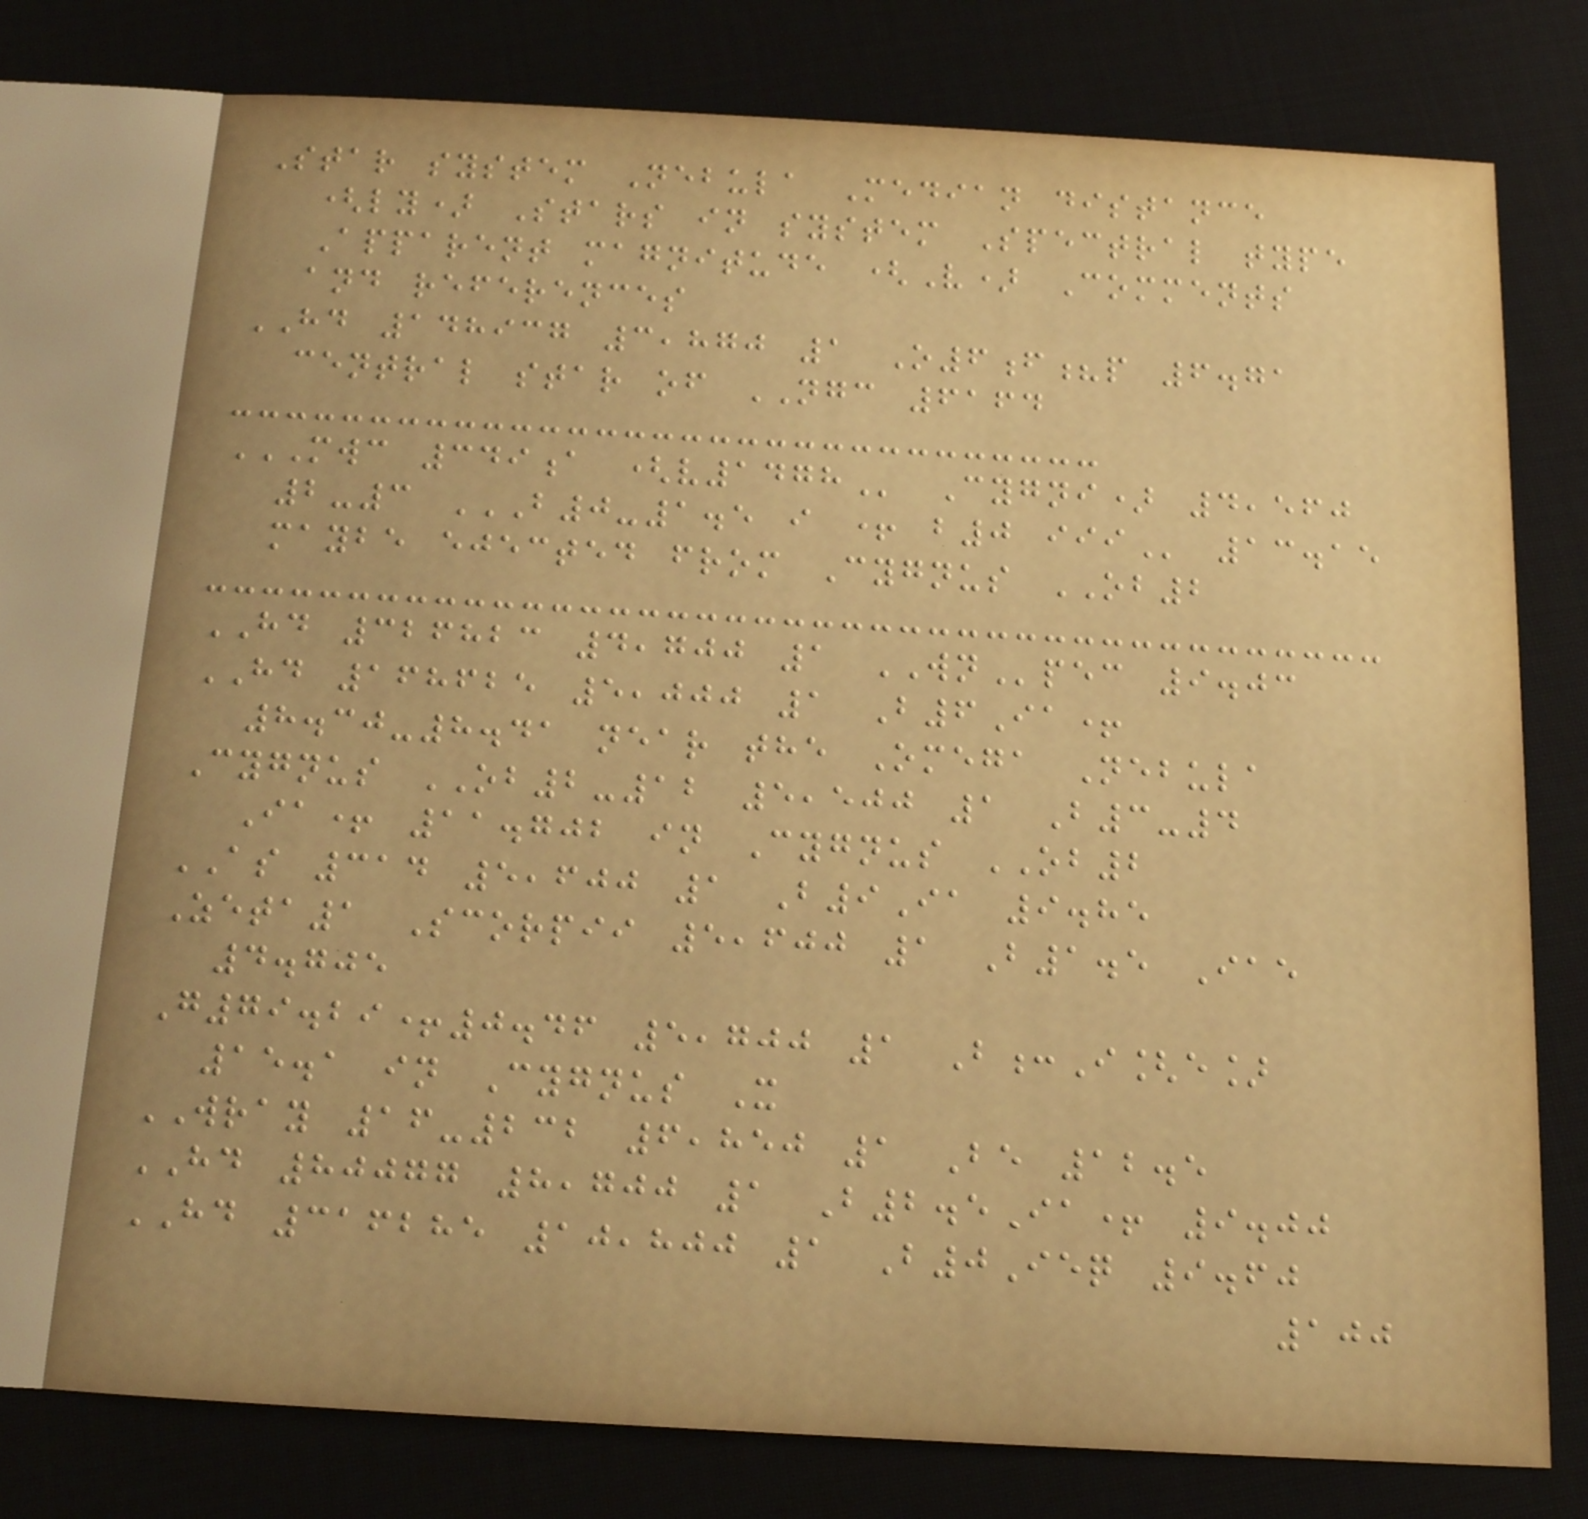Star system Nebula Median distance
(ly) Stars in system Spectral type
Apparent magnitude (V) Comments
and references
HD 148937 3,870 1 O6f?p 6.71
central star of NGC 6164
MWC 349A (V1478 Cygni) 4,560
2-3 B0-1.5 I + B0 III 13.15
maybe ejected from Cygnus OB2
HD 326823 4,700 1 WNpec 9.03
HD 168625 5,000 1 B6Ia+
8.30-8.41 near the Omega Nebula
Cygnus OB2-12 5,500 1 B3-4
Ia+ 11.702 in Cygnus OB2
AS 314 5,600 1 B9Ia 9.85
Zeta1 Scorpii 5,600 1 B1.5 Iae
4.705
G79.29+0.46 5,700 1 B:I[e]
15.1 in Cygnus X
WRAY 16-232 6,850 1 Be 12.5
HD 80077 8,700 1 B2.5Ia+ 9.00
HD 316285 10,800 1 B0Ieq 9.60
100
